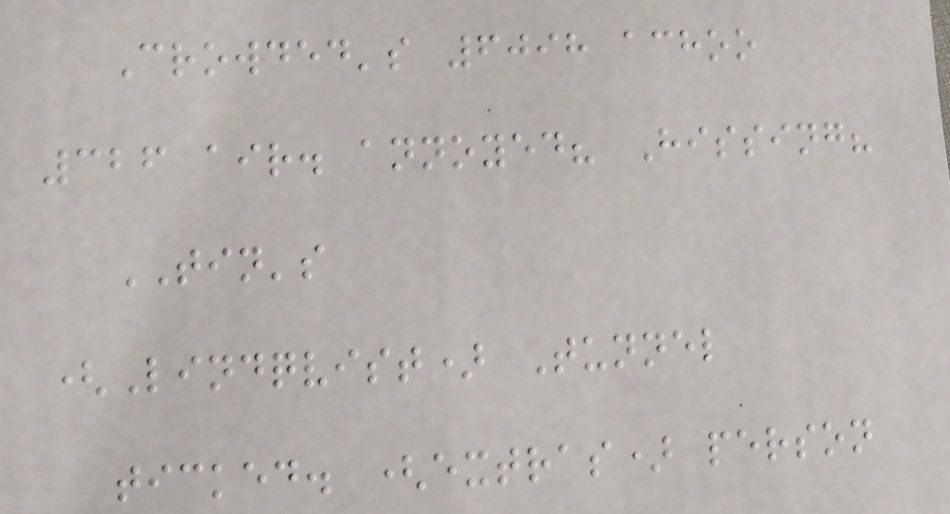Crowded's 6098 achoo
326 air. annoyed? Hissing?
TIN's
(Lindqvist) Tunnel
ticked. (extras) person
